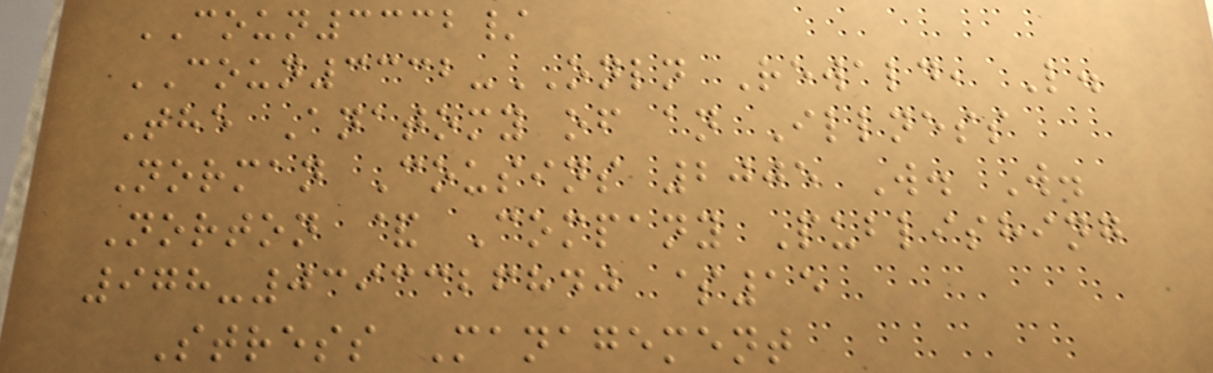COUN3332/
COUN3332-ONLN Rewald, L.
The Anatomy of an Illness
Norman Cousins 2005 W. W.
Norton & Company Publishing
978-0393326840 $15
Stress Management
